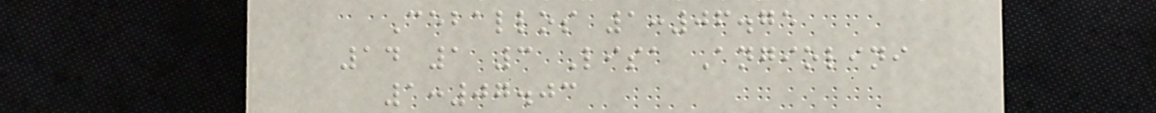Ceballos 1:06.75
14 1 3 Lisa Angiolini
1:07.03
